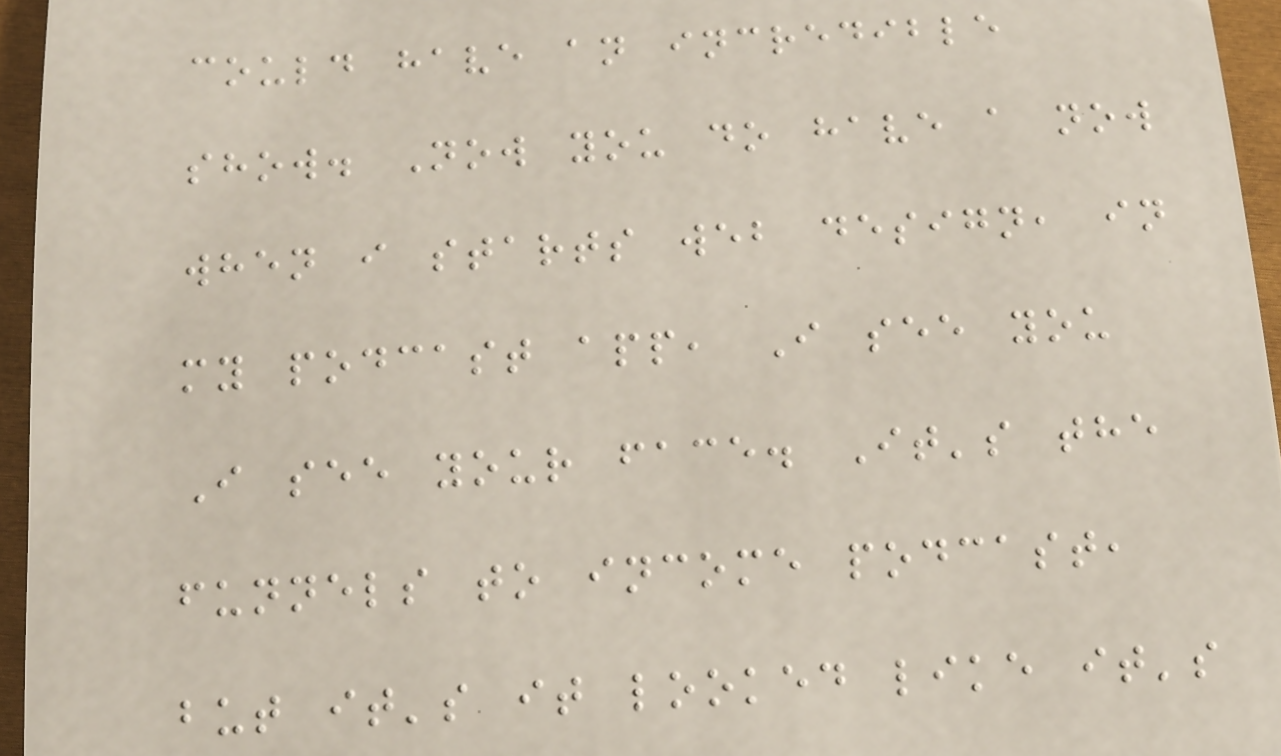could have an incredible
show. Now you do have a now
when i starts web design, in
my podcast app, I see you
I see your face. It's the
funnels to income podcast,
but it's it looked like it's
